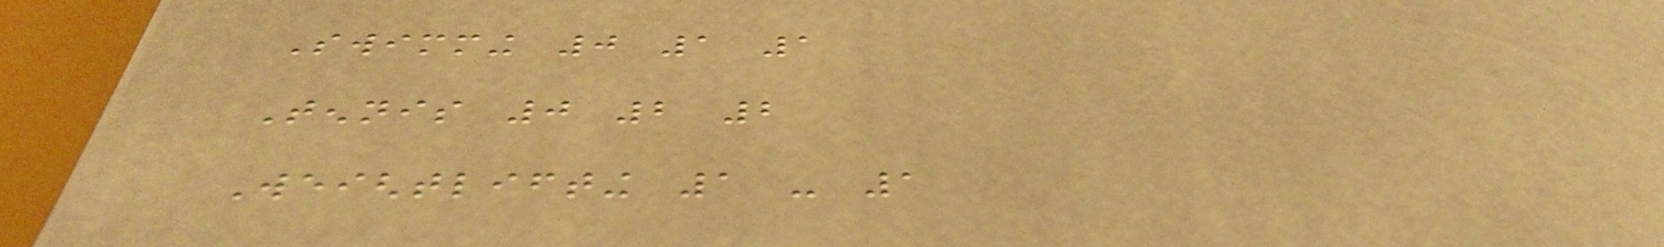Swimming 0 1 1
Tennis 0 2 2
Weightlifting 1 - 1
